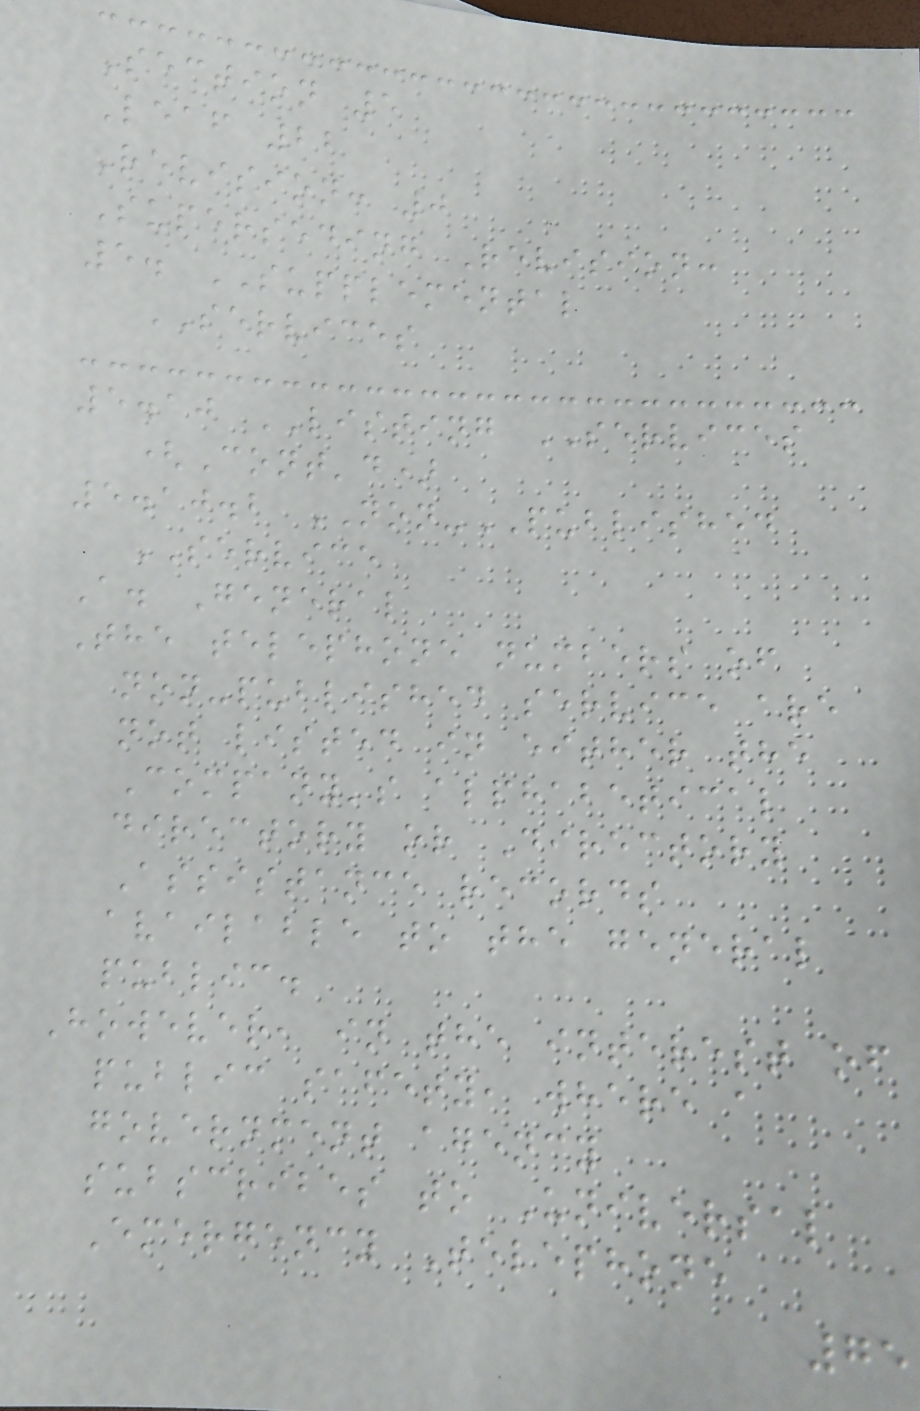Section 5
Leaf 22
Revision: 0
Superseding Revision:
5. SUPPLEMENTAL
SERVICES
5.10 LISTING SERVICES
(Cont'd)
5.10.2 NON-PUBLISHED
SERVICE
A. General
The telephone numbers of
non-published service are
not listed in either the
Company's alphabetical
directory or Directory
Assistance records
available to the general
public.
However, in the interest of
public safety, where a
government agency
subscribes to Universal
Emergency Telephone
75
